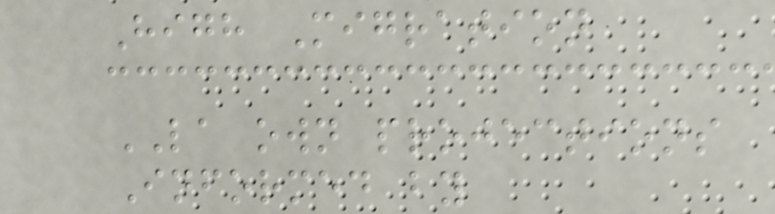High Migration
LA own projections
Informed by
